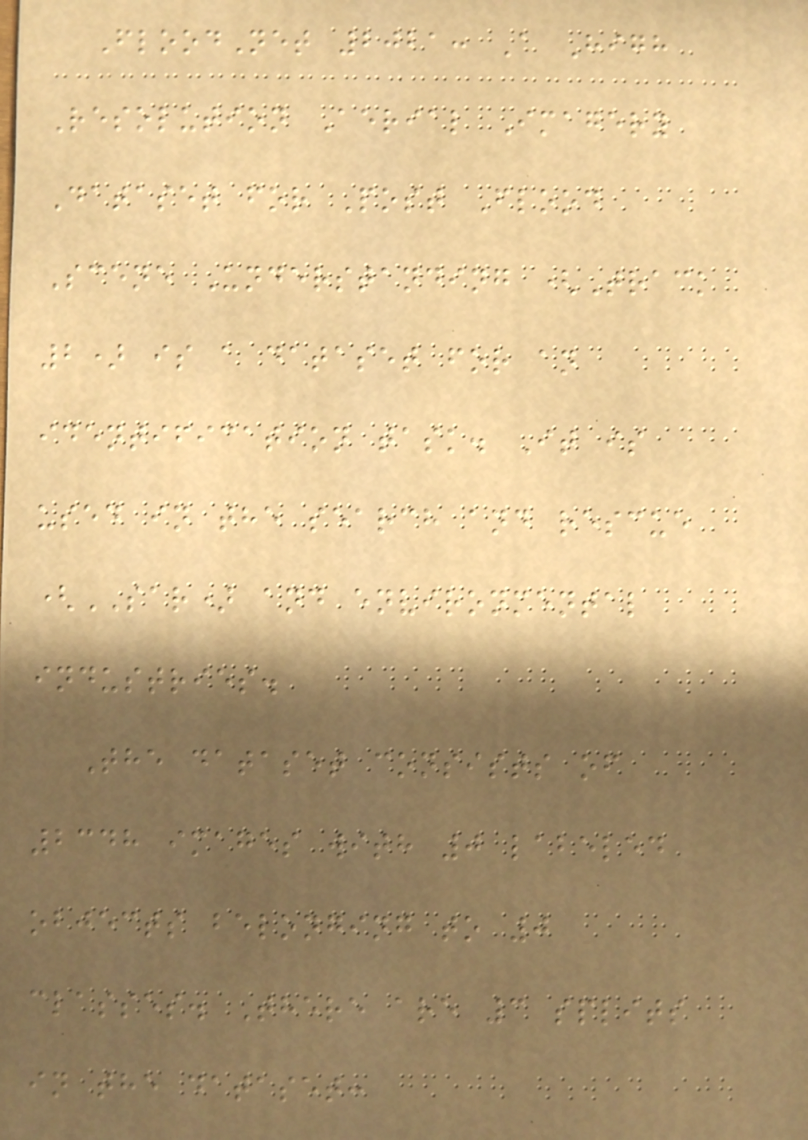FloodNet 2021: A High
Resolution Aerial Imagery
Dataset for Post Flood
Scene Understanding (Track
2) is a dataset for an
identification task. It is
used in the search and rescue
(SAR) and environmental
industries.
The dataset consists of
2348 images with 0 labeled
objects belonging to 0
classes. There are 3 splits
in the dataset:
